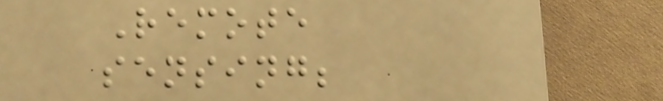Remote
sensing;
